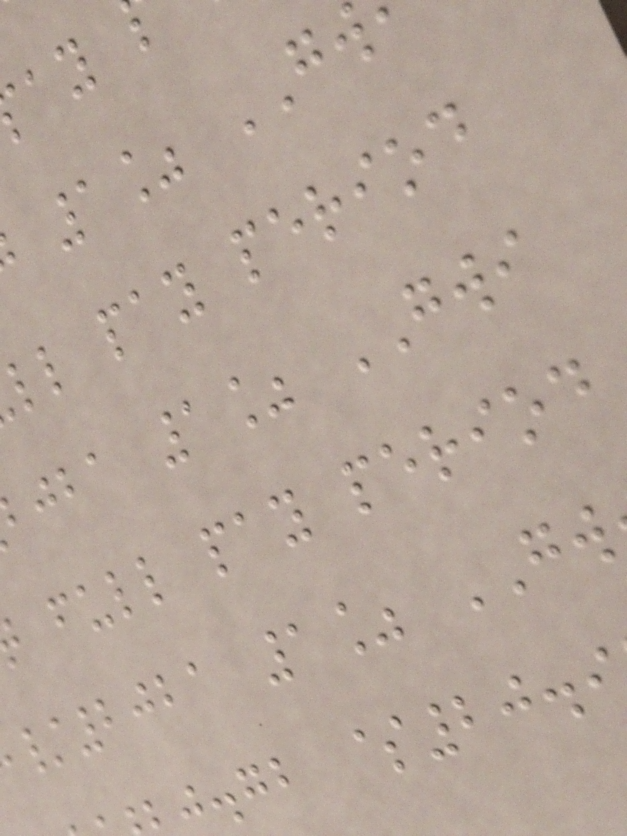1% GW
ll pay period
jba 1% GWI
full pay period
/2021 1% GW
j.gb $20.
